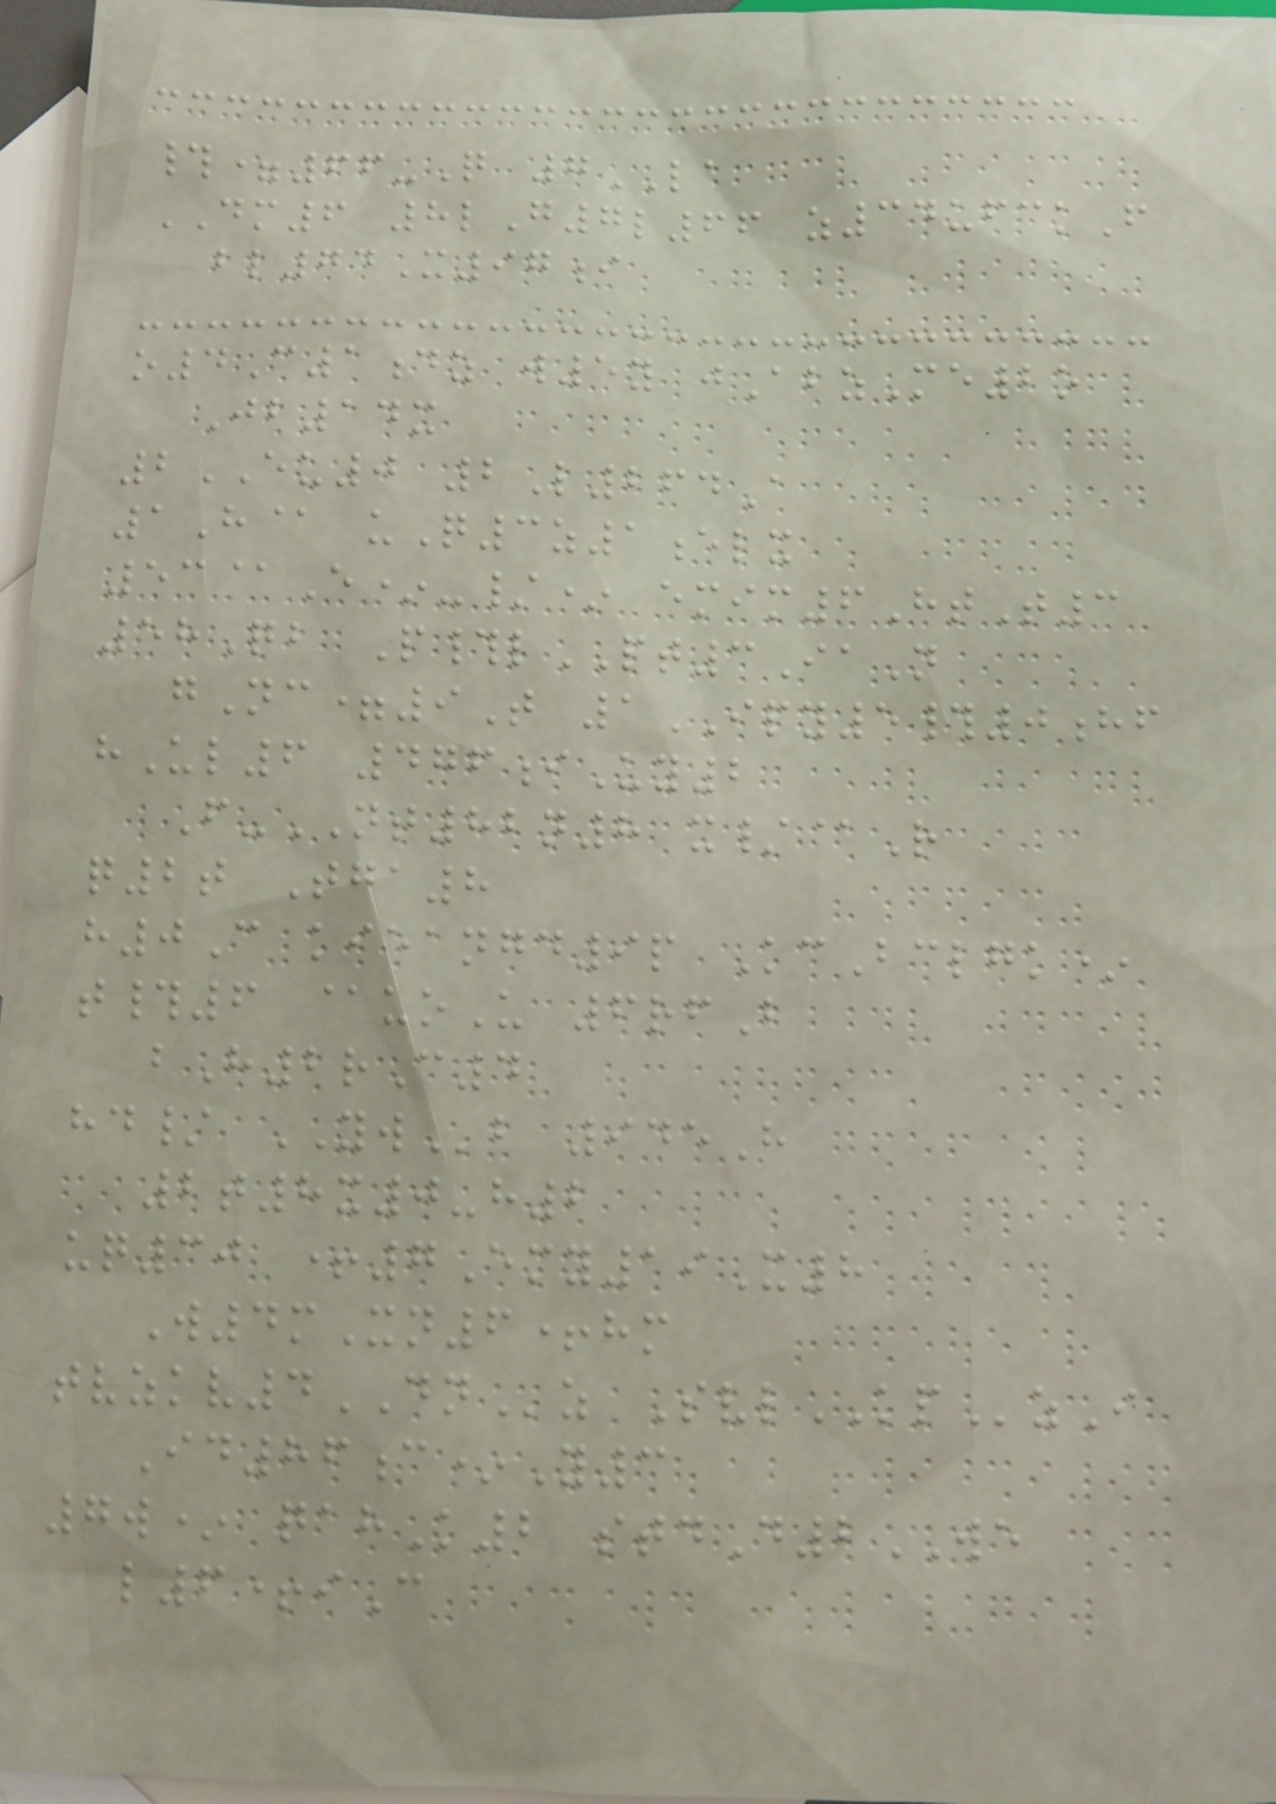#=66-Q 7LA
DM6 8lG7l66 z34ufckF
bl74X97i
o4C1dz w5y jAbzMe2o
Jb14x
2EU0 2L264A
1H@ uQ3z1elx
53@E*-/* emim6HtT3
58Qb P#lPT3IaN
gNc=9T 1IPY5#0hf
hUl6 476iUy2
F-NT82n8 x/@R
q2t Tga8
h0C kieangd9p KcBclgk*
t#6 @uoU 6rfB
bH2rC4
hd/ YWb 945H
2t8x0-h2
uq30 +7Emy19X8
W4mXn6+hm
tvzkv4DNz SvlKPzI
Id86c*Y3
7w* qahK2 stdD2WE
l6+iC
